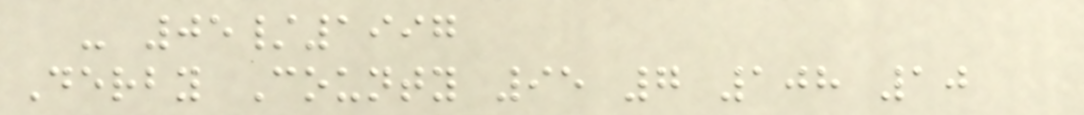- 05/1997
Derby County 95 7 108 10
